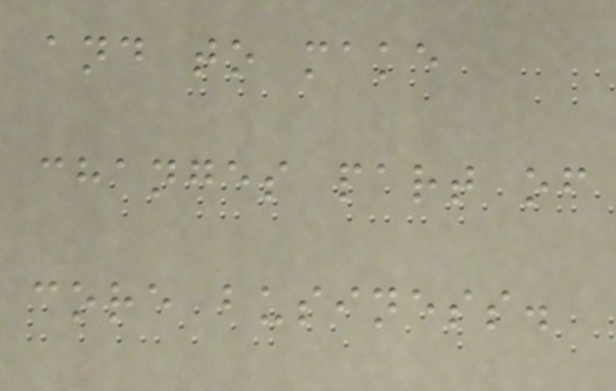and to make
changes part of
core business.
